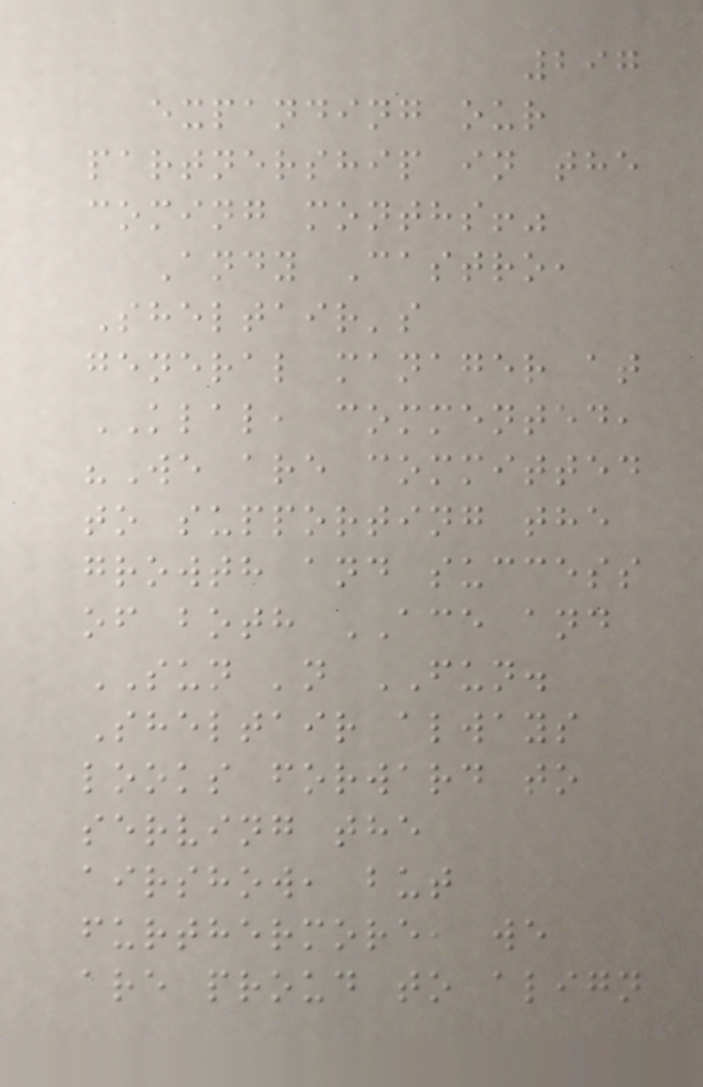297
expanding our
partnership in the
coming months!"
Andy Castro,
Sheltair's
general manager at
KLAL, commented,
"We are committed
to supporting the
growth and success
of both ACE and
SUN 'n FUN.
Sheltair always
looks forward to
serving the
airshow, but
furthermore, we
are proud to align
